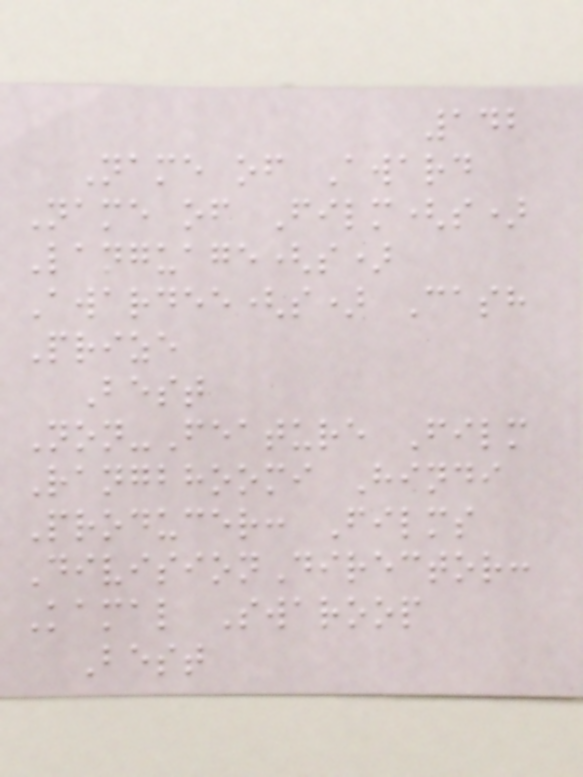142
Name of Award
Name of Film(s)
Language(s)
Awardee(s) Cash
Prize
Best
Non-Feature Film
Rangbhoomi Hindi
Producer: Films
DivisionDirector:
Kamal Swaroop
Best
